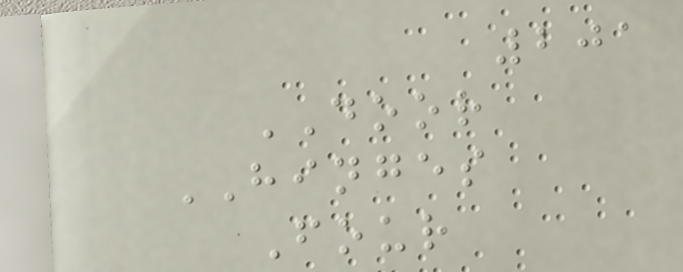201
DOOR
HINGES
Four
